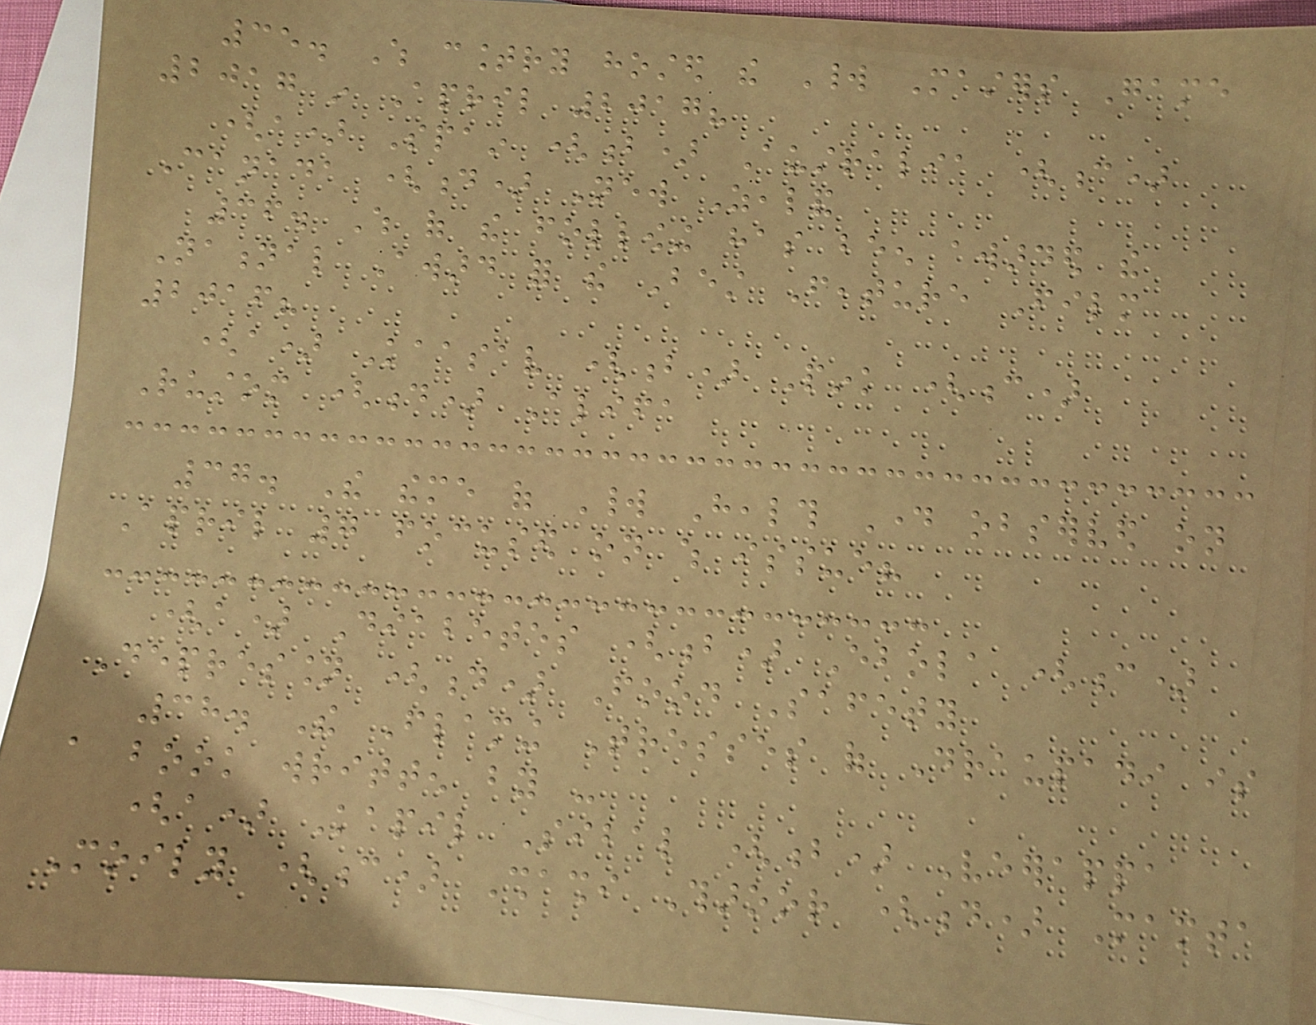35. Which country hosted the World Masters Game
2017 in April 2017?
(a) Spain (b) Australia (c)
Canada (d) New Zealand
36. Which of the following has been awarded the
National Award for the Best Feature Film
2016?
(a) Kaasav (b) Pink (c)
Rustom (d) Alifa
37. The theme of World Health Day observed on
April 7 focused on which issue?
(a) Diabetes (b) Ebola (c)
Depression (d) Food Safety
38. The Flaming Tresses of Draupadi is
a book written by -
(a) Kapil Sibal (b) Veerappa
Moily (c) Shashi Tharoor (d) Mamta
